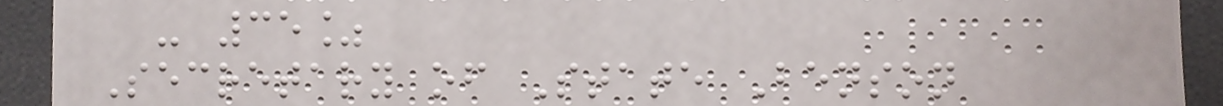- 35%
Secretary of State Benson
